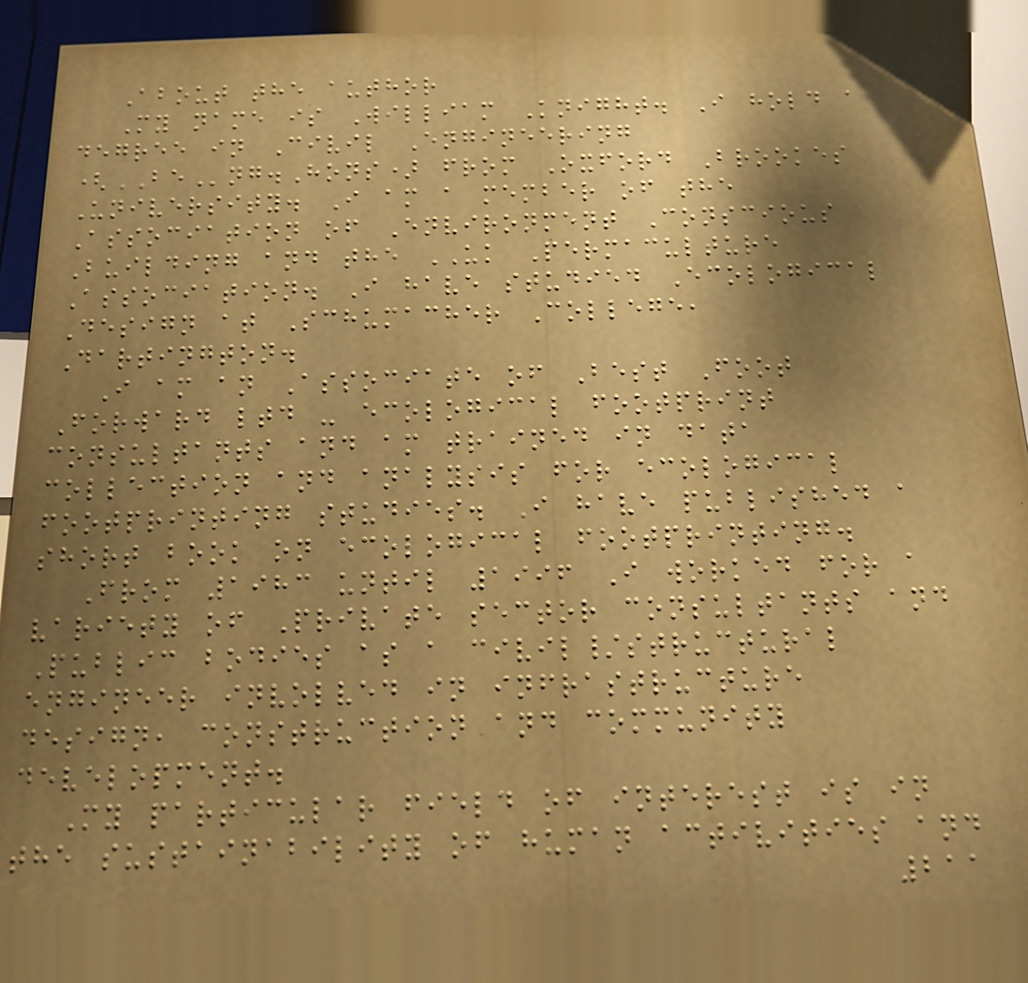About the author
My name is William Knight. I hold a
degree in Civil Engineering
(BEng.Hons) from Oxford Brookes
University. I am a member of the
Association of Environment Conscious
Building and the UK Permaculture
Association. I have studied Ecological
Design at Schumacher College,
Dartington.
I am an Associate of Best Foot
Forward ltd - ecological footprint
consultants and am trained in data
collection and analysis for ecological
footprinting studies. I have published a
short book on ecological footprinting.
From 1983 until 1996 I worked for a
variety of Private sector consultants and
Public bodies as a civil/structural
engineer involved in infrastructure
design, construction and community
development.
My particular field of interest is in
the sustainability of human activities and
211
